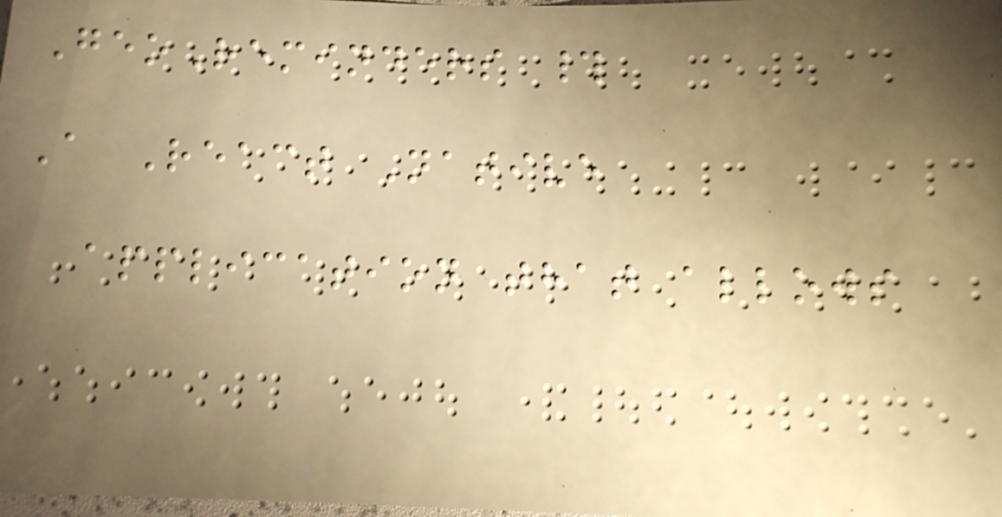GeoReminders #
A React Native
application that allows
